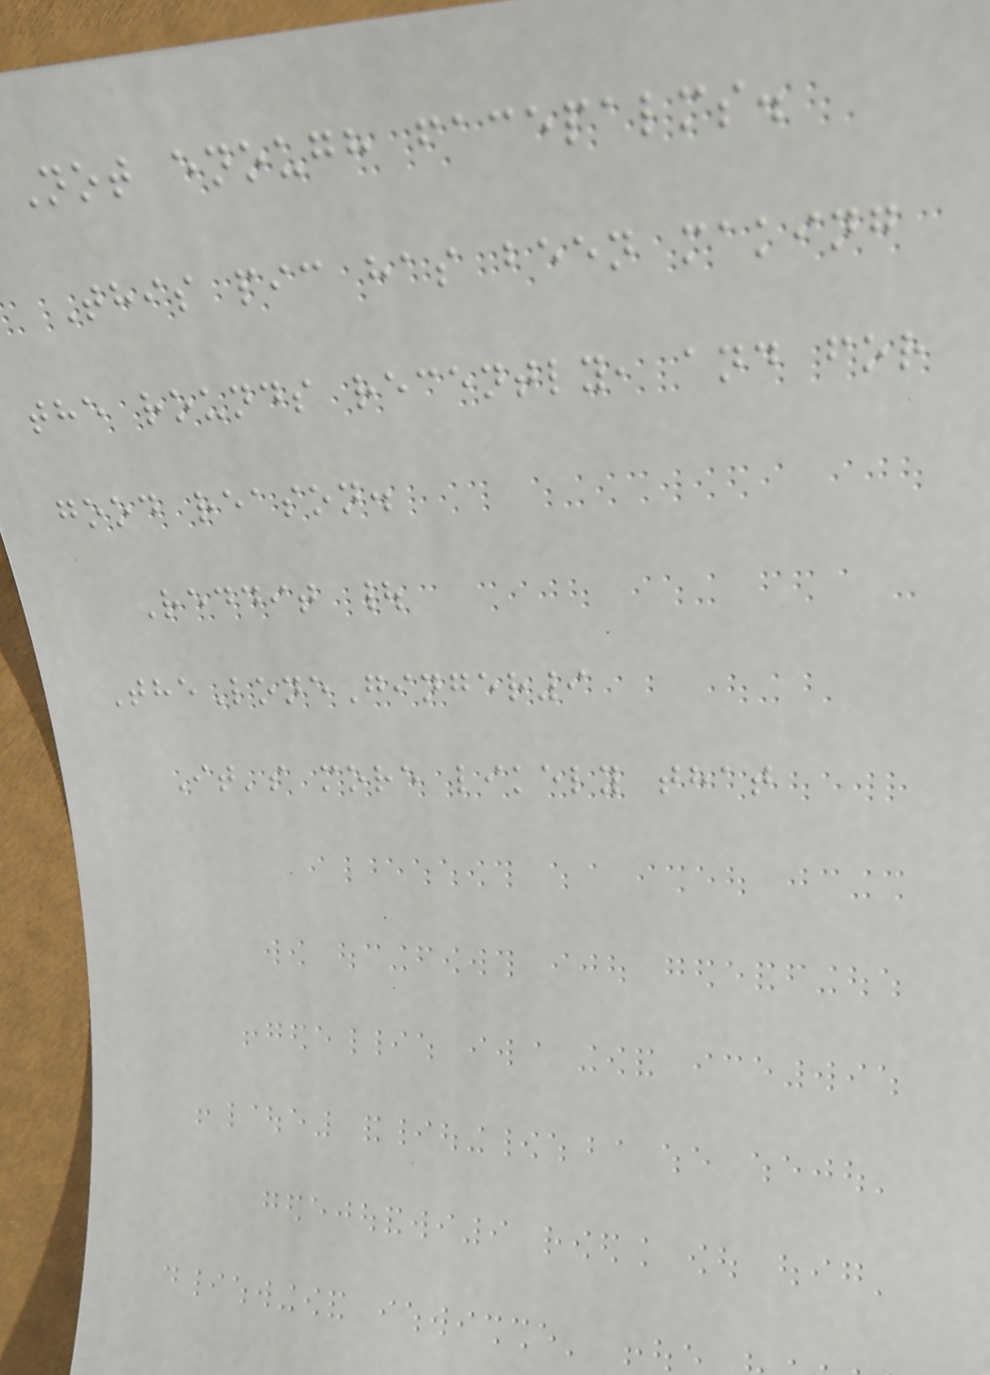Not enough facepalms.
This pic has been making
the rounds recently, and for
good reason.
Reddit |
TheLoneGinger9
It's more likely that
